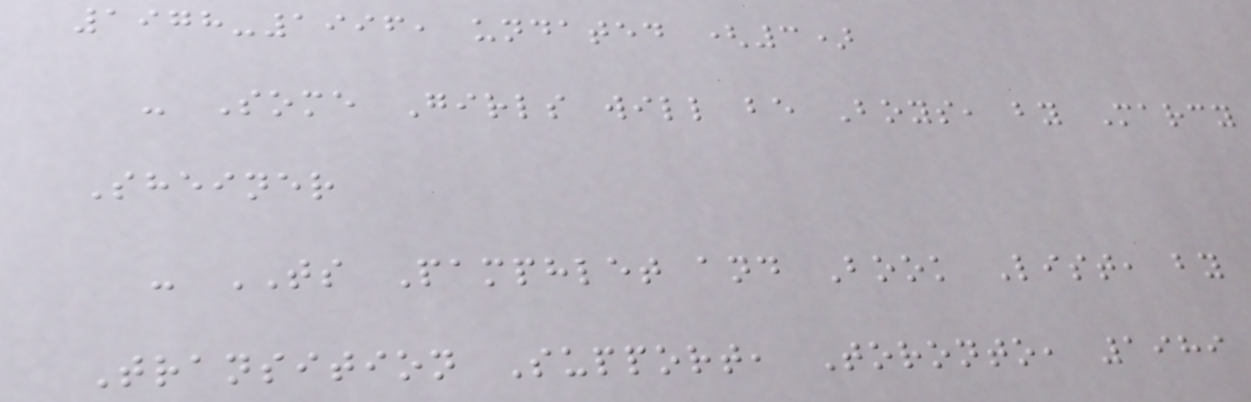1978-1996, undated (3)
- Some Girls will be Boys, by Marcy
Sheiner
- TS Pamphlet and Book List, by
Transition Support, Toronto, 1989
